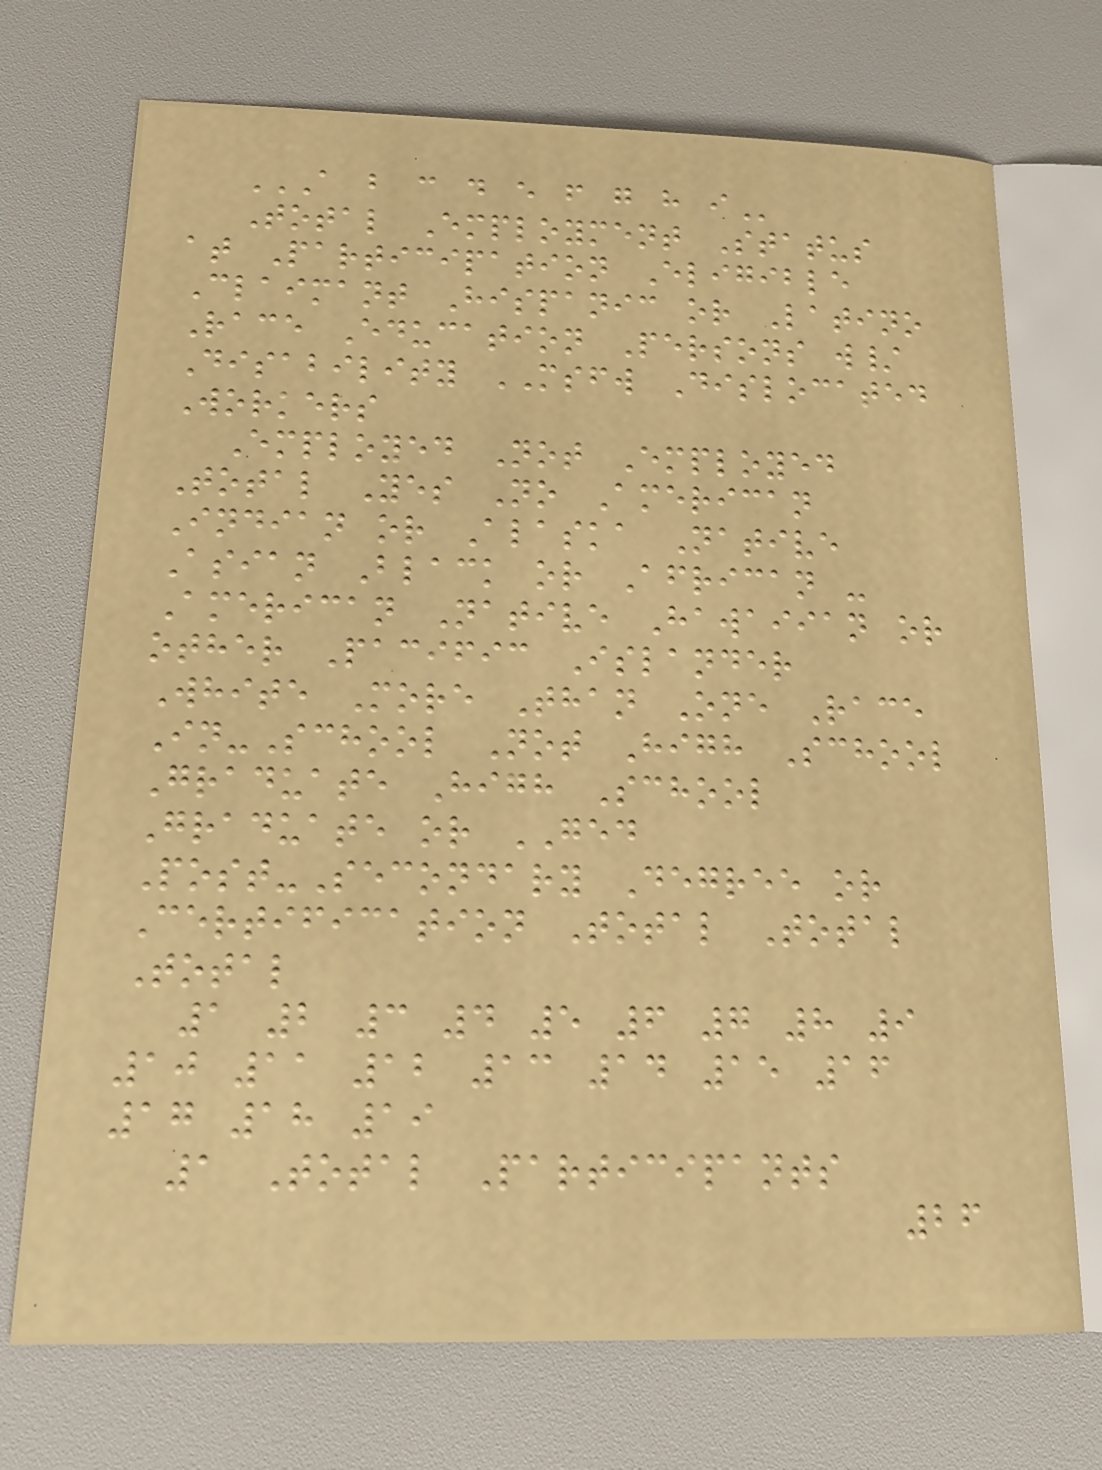A B C D E F G H I
Total Employment Status
at Participation Eligible
Claimant Hispanic or Latino
Race Education Persons w/
Disability MSFW Dislocated
Workers
Employed Not Employed
Total Yes No American
Indian or Alaska Native
Asian Black or African -
American Native Hawaiian or
other Pacific Islander
White More Than One Race
In-School Not High School
Graduate High School
Graduate or GED
Post-Secondary Degree or
Certification Total Total
Total
1 2 3 4 5 6 7 8 9
10 11 12 13 14 15 16
17 18 19
1 Total Participants
26
